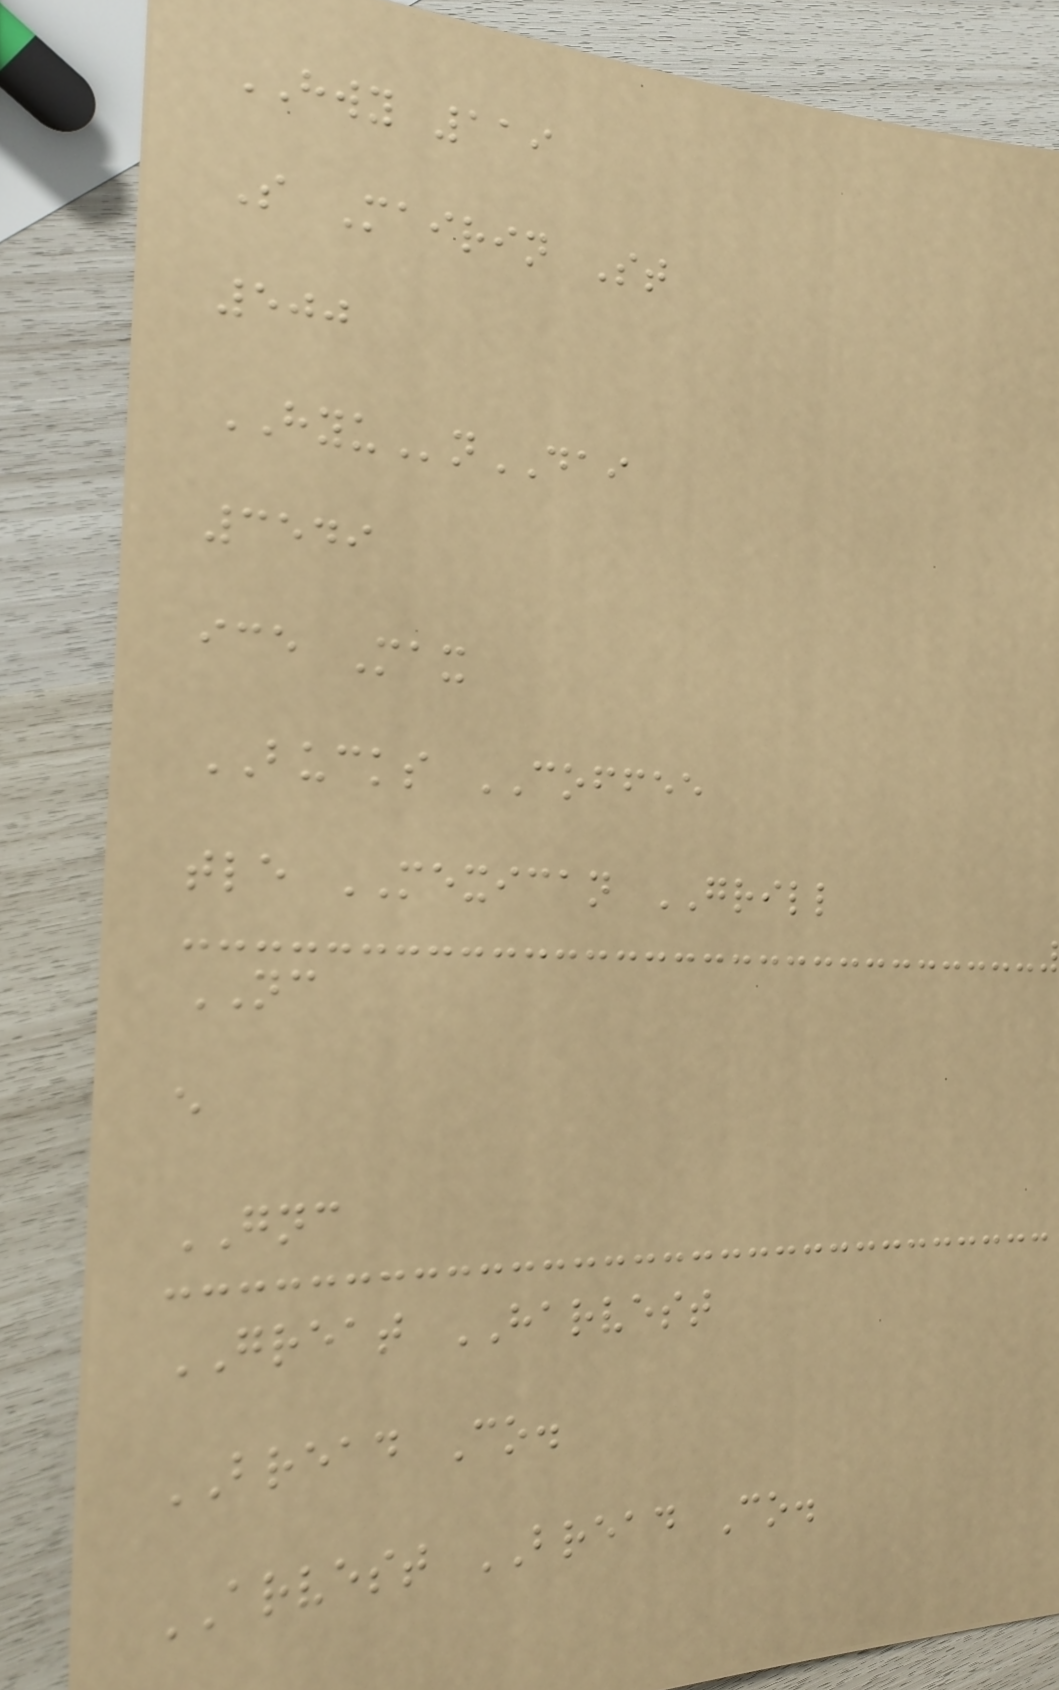HWY 119
S Mairin St
500
HYUnDAI
3549
ice Max
BUCKS COFFEE
tle MEXICAN GRILL
NC
e
GNC
GREAT HARVEST
BREAD Co.
ARVEST BREAD Co.
